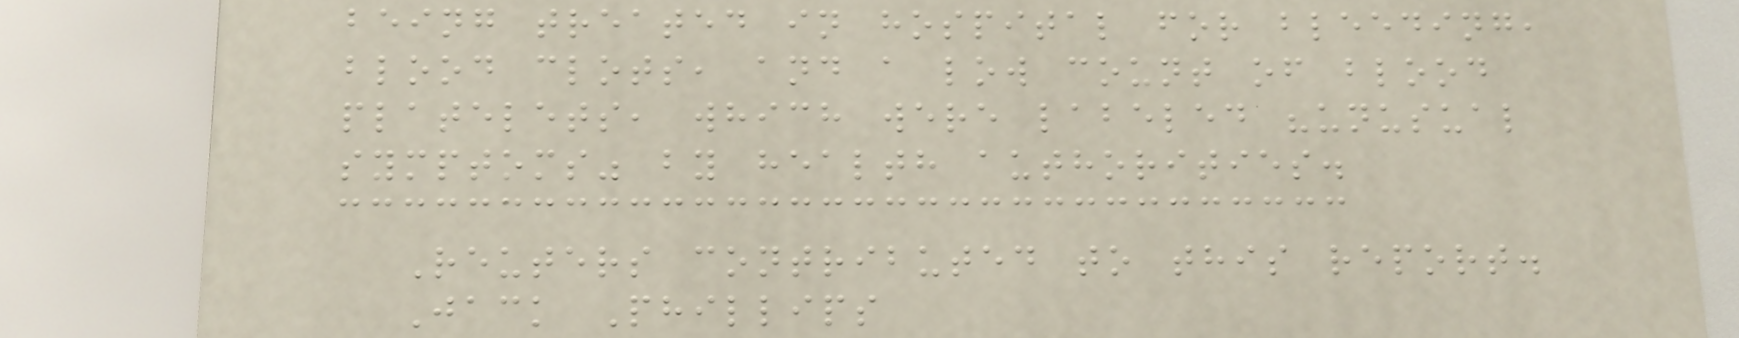being treated in hospital for bleeding,
blood clots, and a low count of blood
platelets, which were labeled "unusual
symptoms" by health authorities.
Reuters contributed to this report.
Jack Phillips
